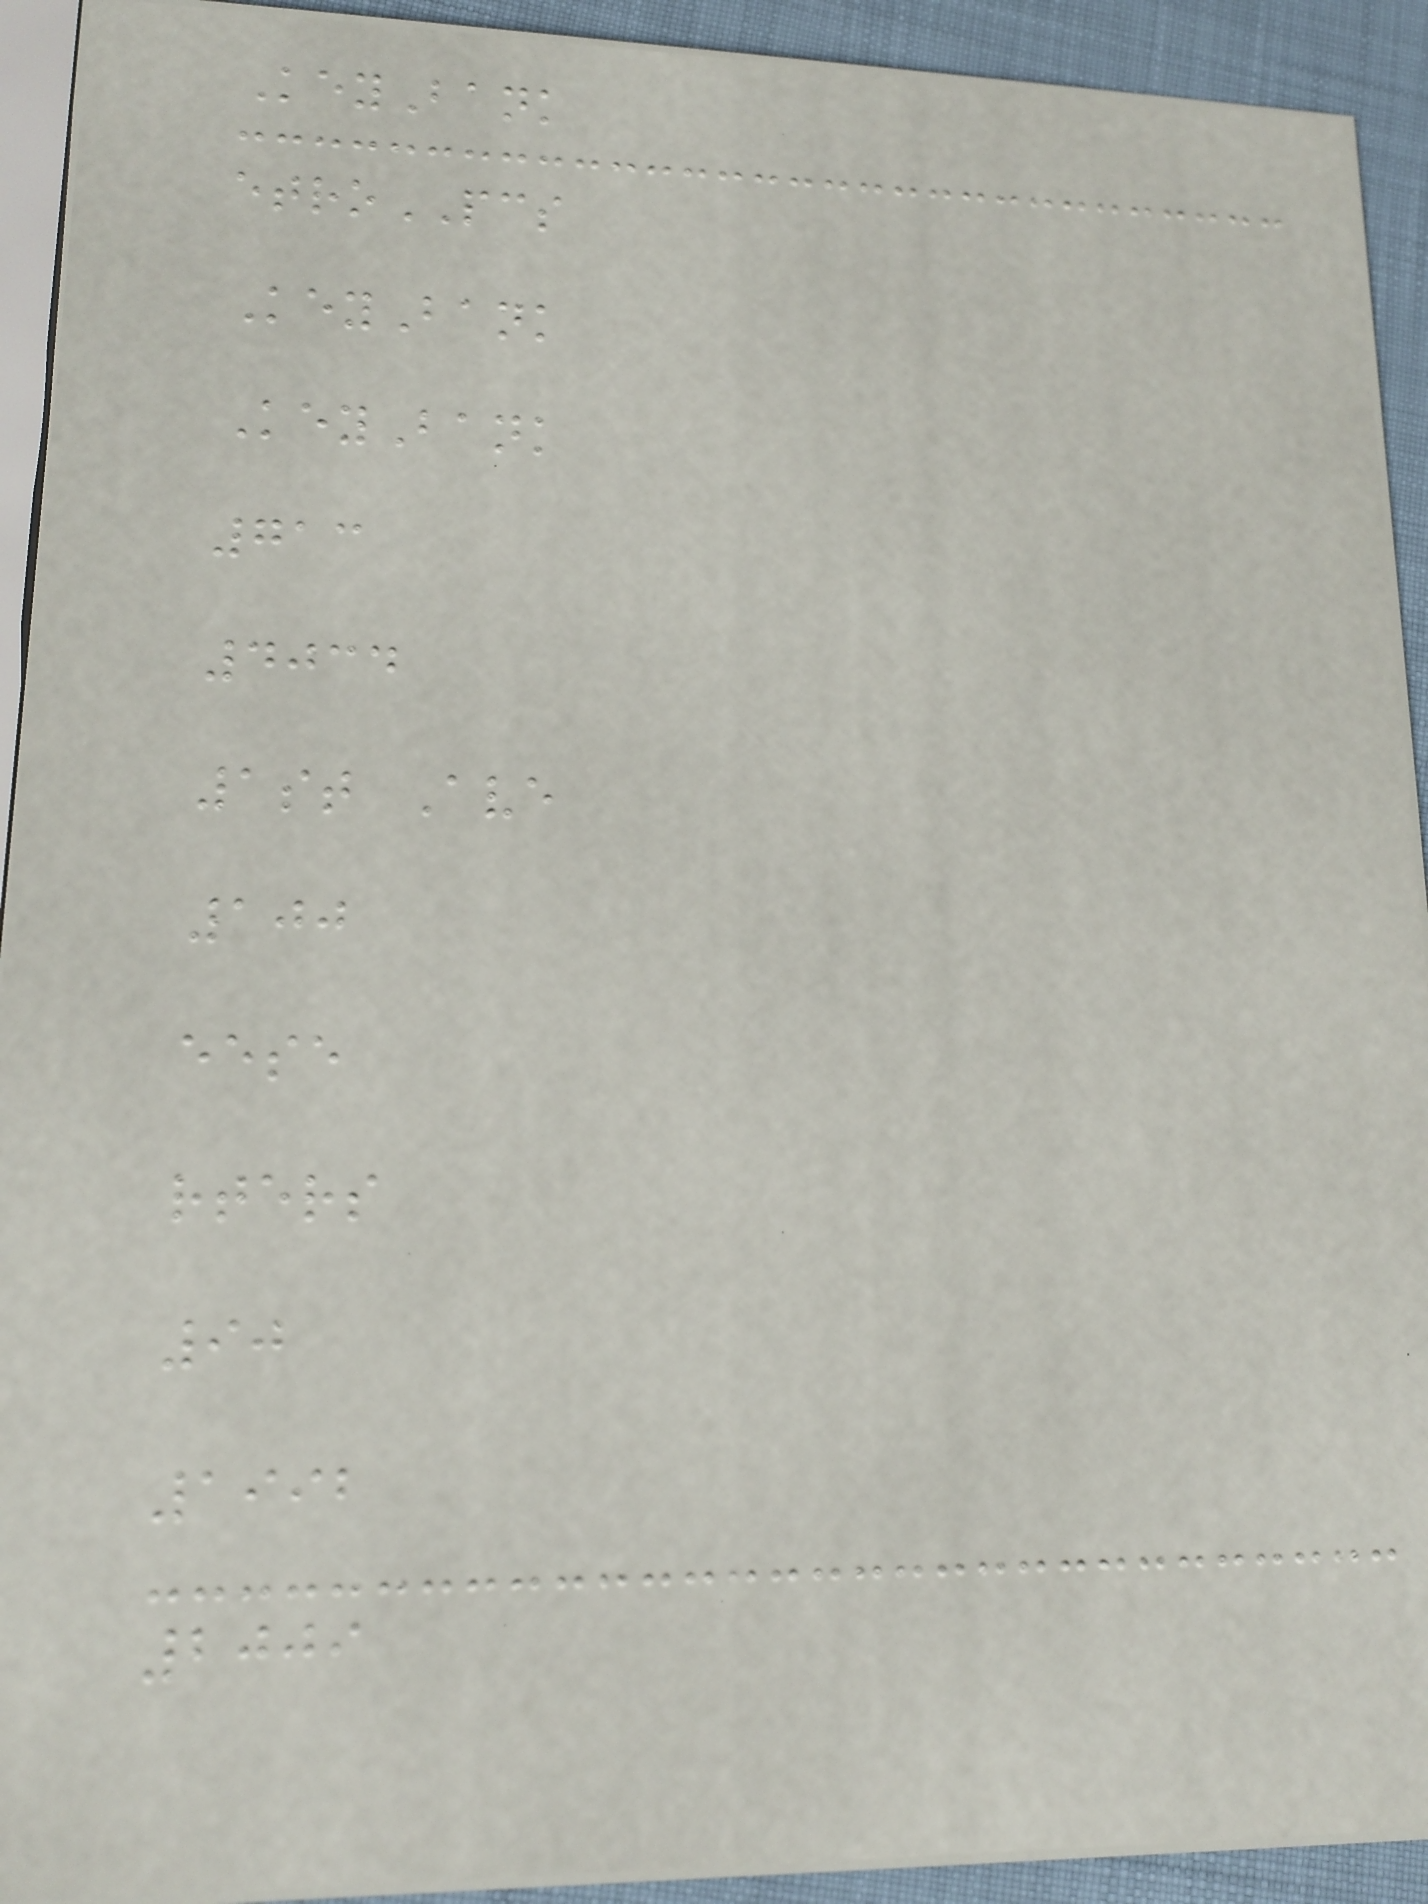KeyBank
etroPCS
KeyBank
KeyBank
713
4034
1st Ave
100
eese
rters
90
1992
2009
